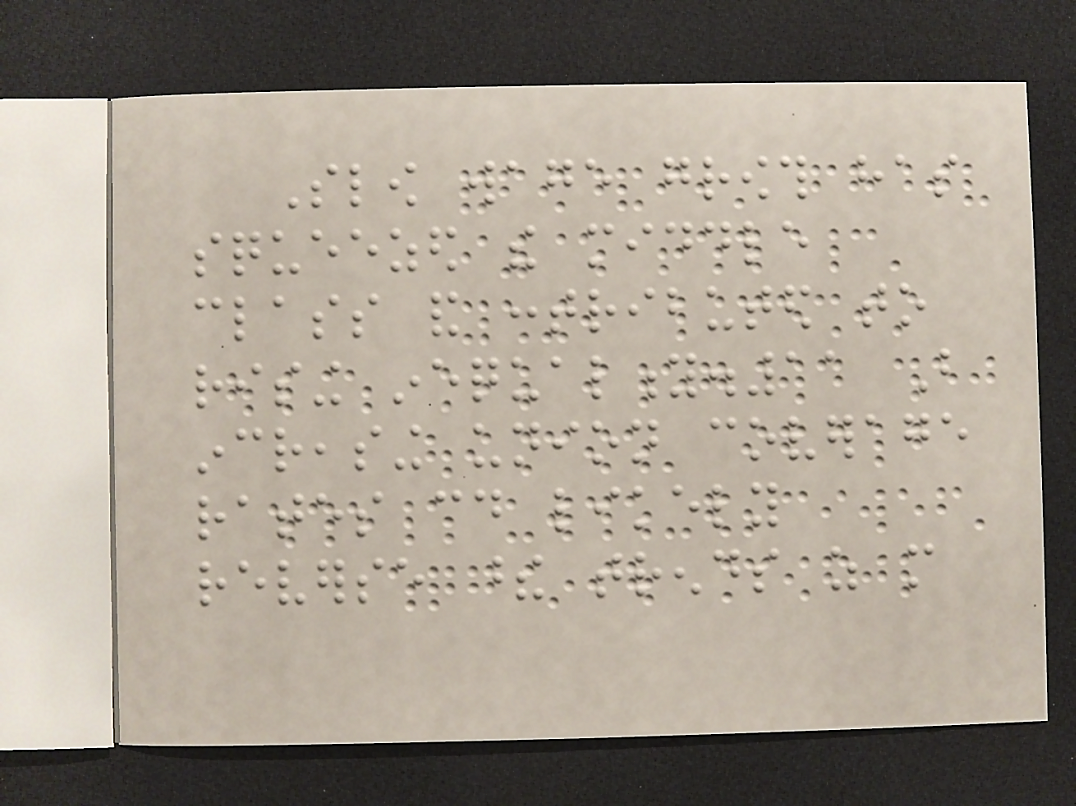Slow wage growth has
squeezed the middle
class and contributed to
rising inequality.11 But
increasing union coverage
rates could likely
reverse these trends as more
